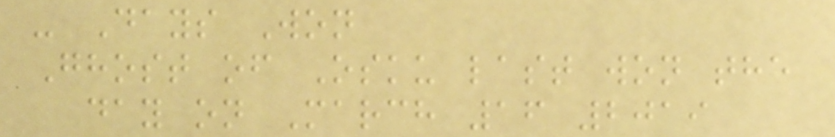- Days Won
Ghost of Osku last won the
day on March 16 2019
